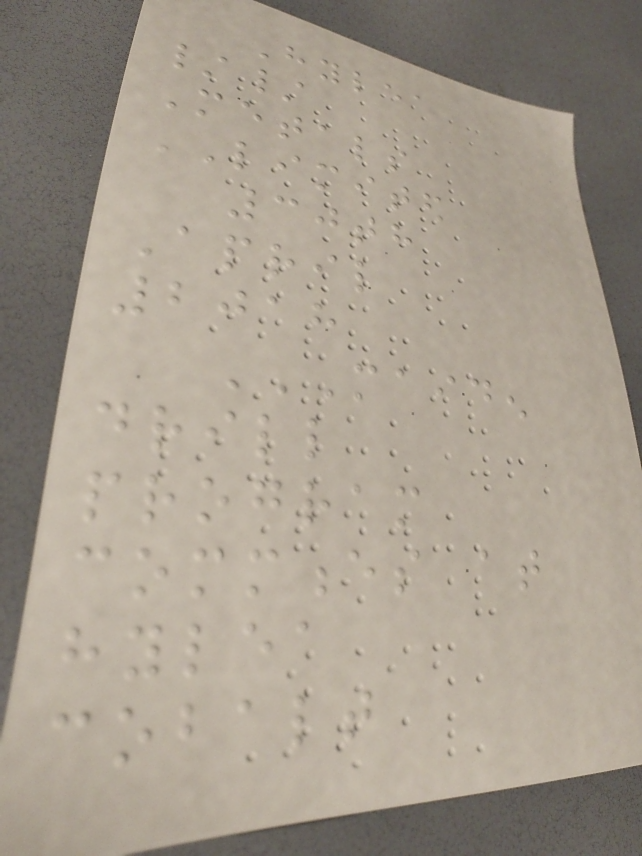Hylea
//
Metals
LIMITED
30th
April
2018
MAIDEN
DRILL
PROGRAM
COMMENCES AT
HYLEA
COBALT
